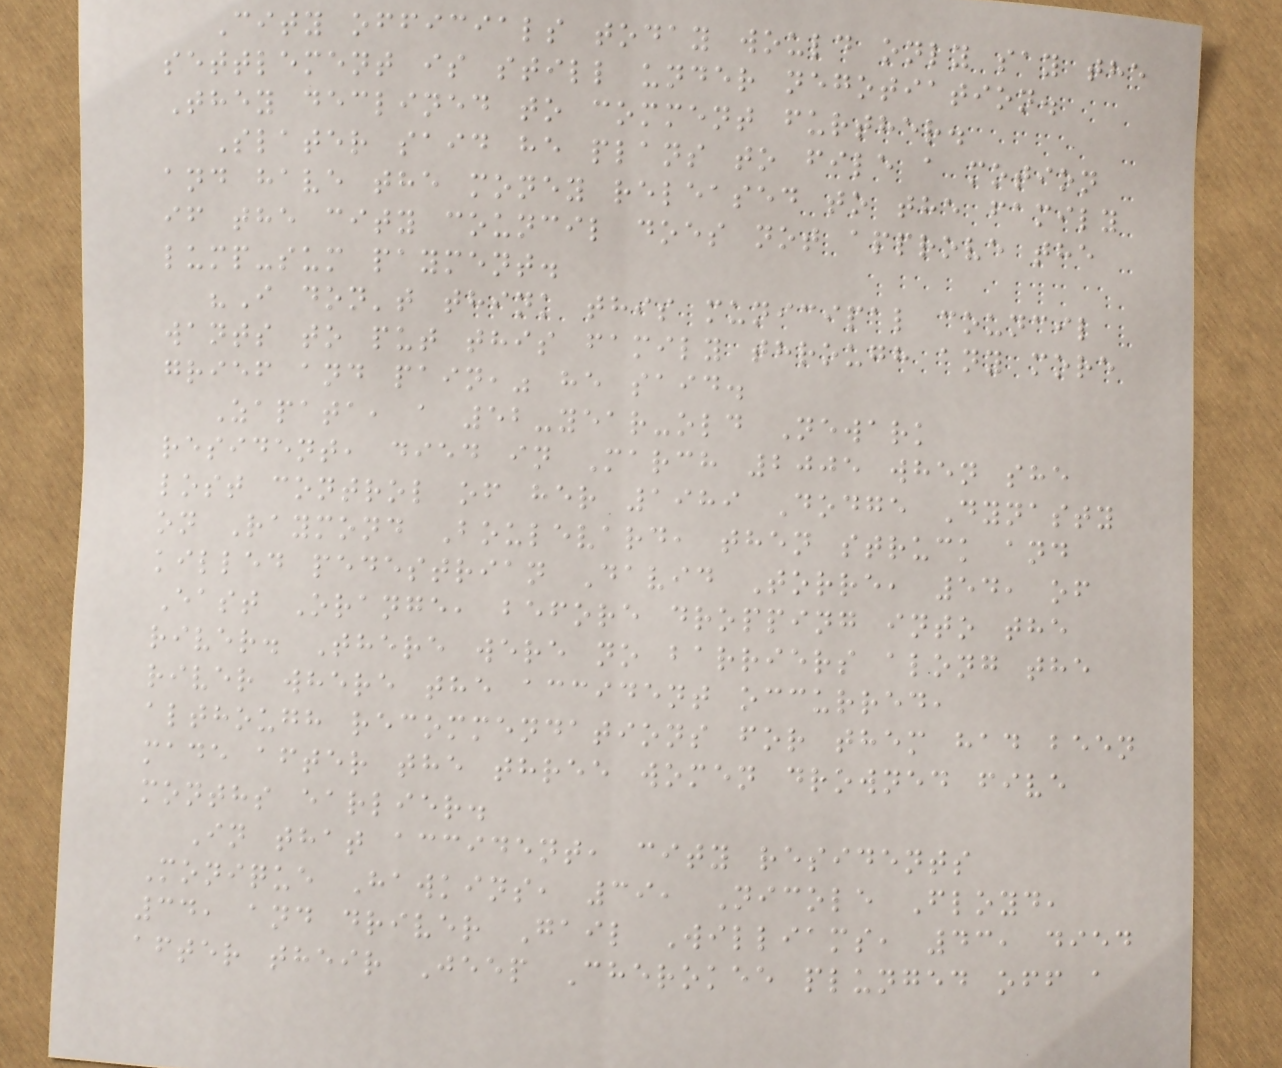City officials today would only say the
settlement is still under negotiation.
They declined to comment further.
Slater said he plans to file a motion
and have the money released to the family
if the city council does not approve the
lump-sum payment.
"I don't think this municipal council
wants to put this family through any more
grief and pain," he said.
Zapata, a 52-year-old Newark
resident, died in March 2005 when she
lost control of her 1989 Dodge Dynasty
on Raymond Boulevard, then struck and
killed pedestrian David Torre, 54, of
East Orange, before dropping into the
river. There were no barriers along the
river where the accident occurred,
although recommendations for them had been
made after the three women drowned five
months earlier.
In that accident, city residents
Monique Hawkins, 39, Nicole Floyd,
34, and driver Gail Williams, 43, died
after their Jeep Cherokee plunged off a
